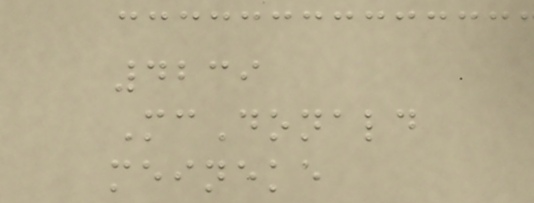4239
McDonald
meineke
